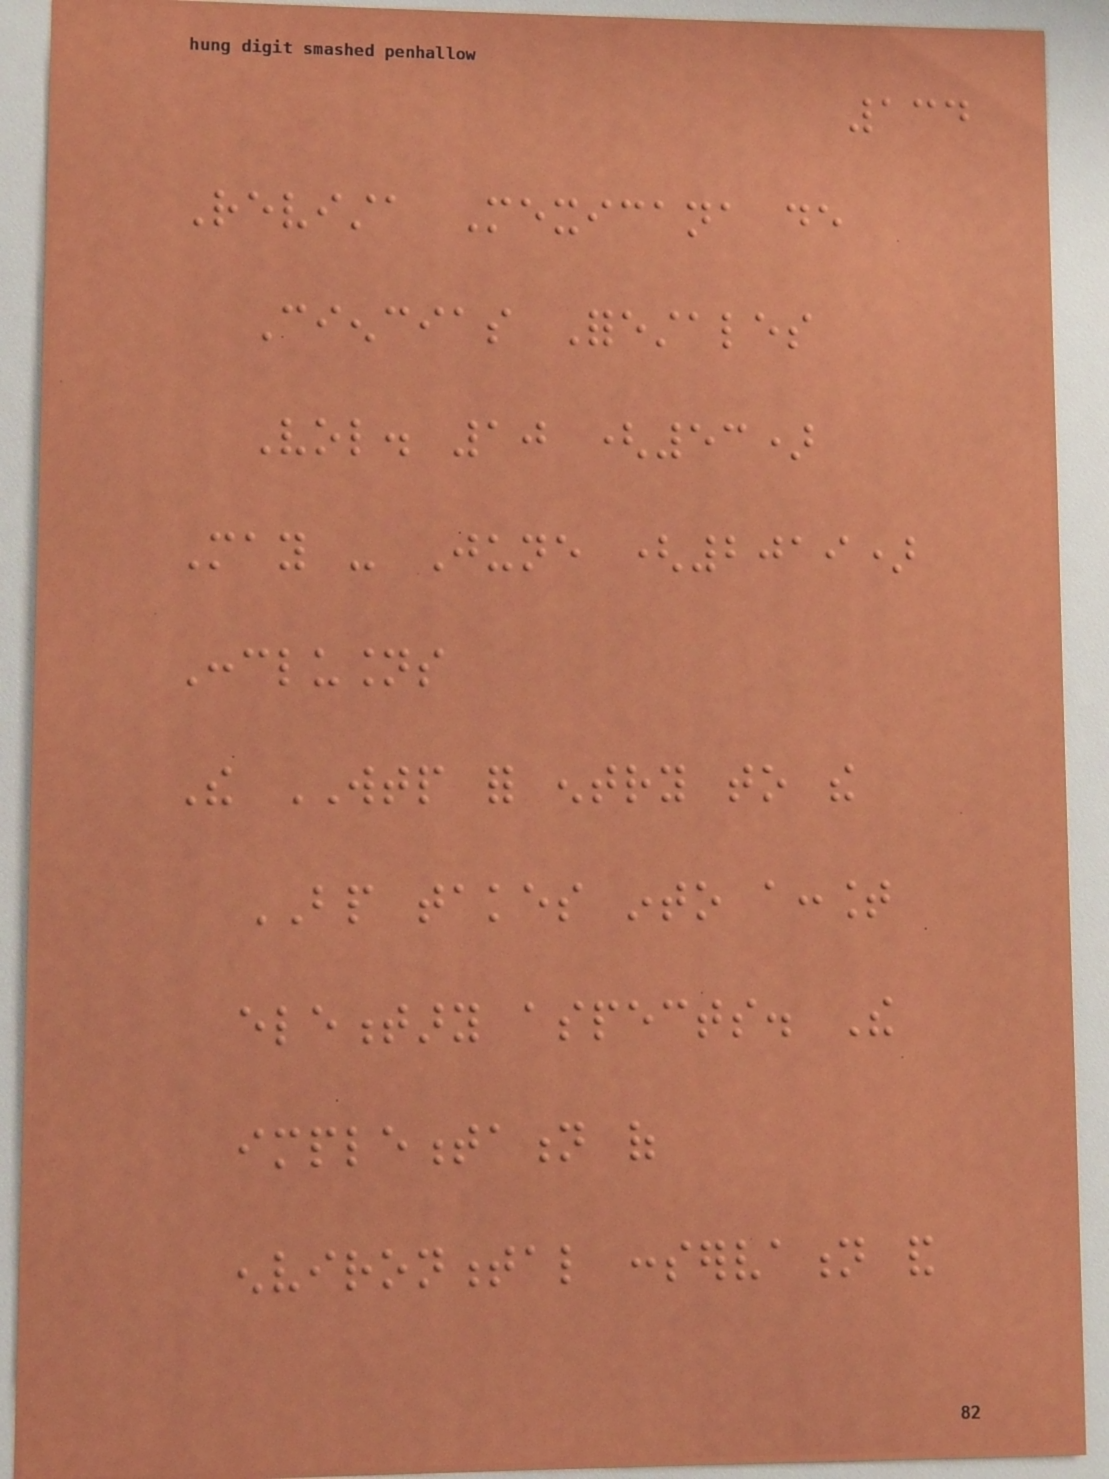134
Revista Mexicana de
Ciencias Forestales
Vol. 10 (53)
May - June (2019)
Conclusions
The WTP for entry to the
BP takes into account
elementary aspects. The
implementation of
environmental conservation and
